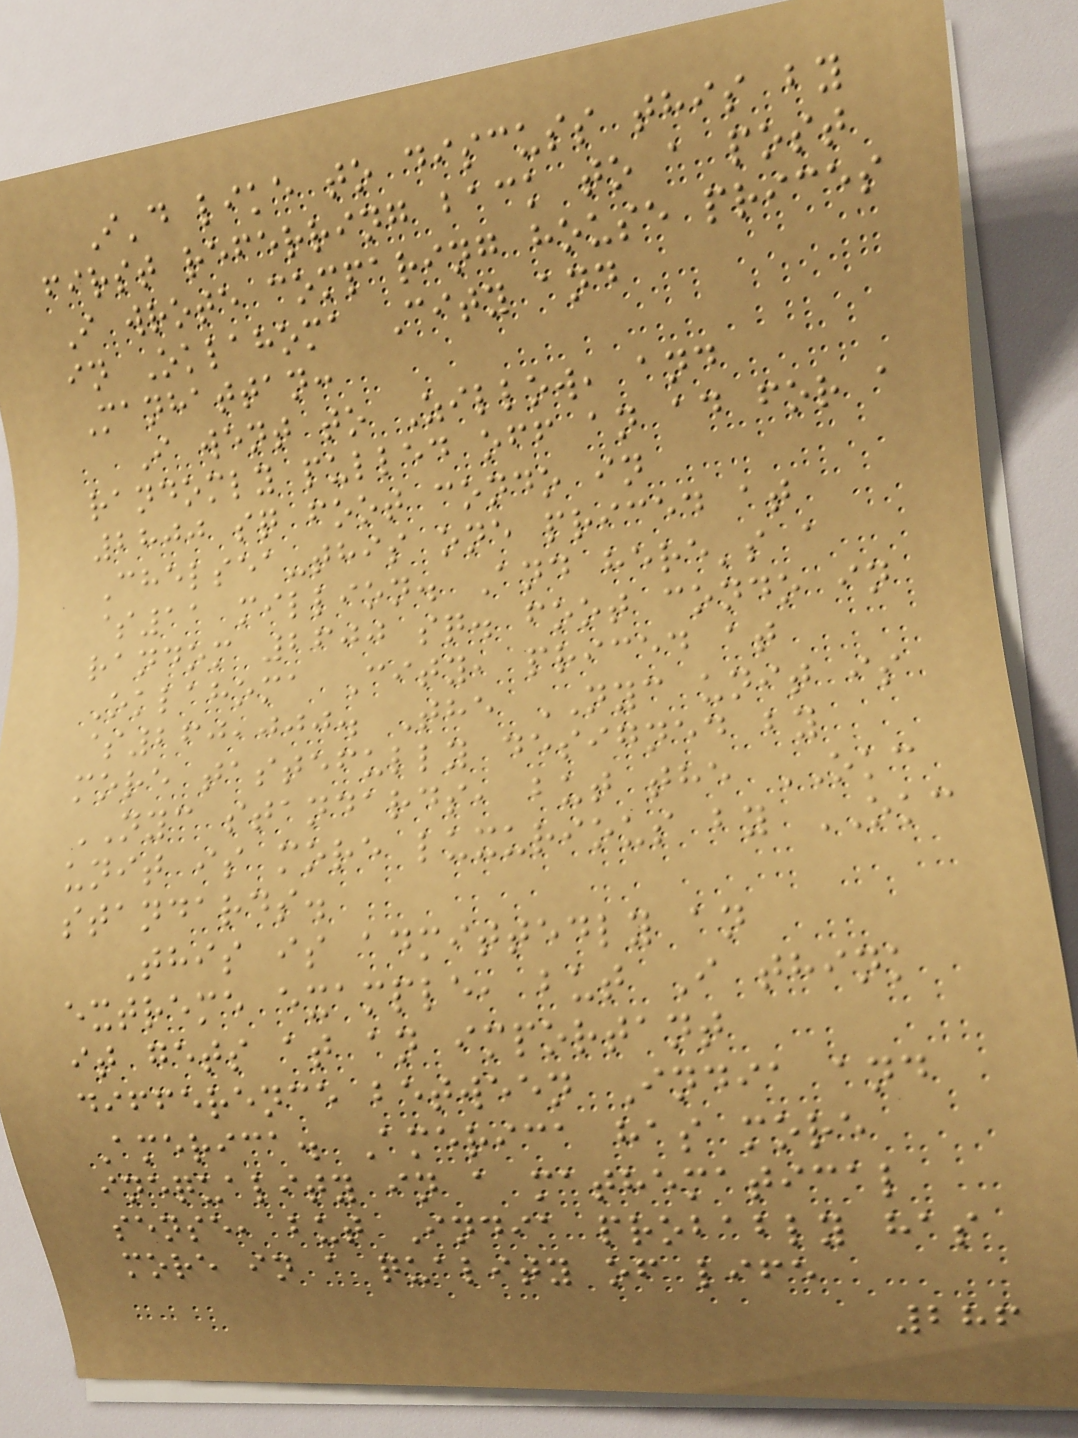I'd like to discuss this by
first referring back to a post
I wrote comparing house prices
in Oklahoma City and
Manhattan:
I went to Zillow, and
randomly pulled off an ad for a
2800 sq foot condo in
Chelsea-this one priced at
$11 million. And here's a
random 2600 sq. foot condo in
Oklahoma City, priced at
$260,000. The NYC unit is
more tastefully designed by
NYC standards, but the OKC
unit is more luxurious by OKC
standards.
This is admittedly an
extreme example, but I think
it gets at an important
difference between India and
America. America has more
inequality in a mathematical
sense, but India probably has
more in a quality of life
286
